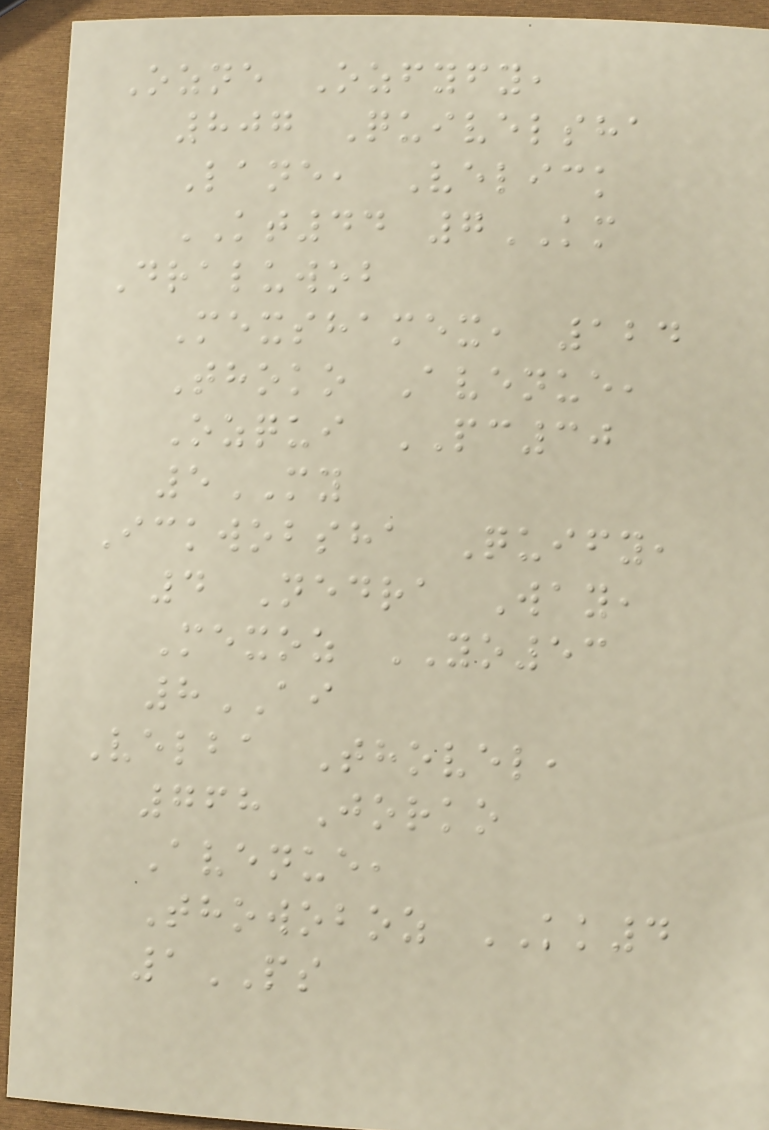Ozne Ozfyfy,
807 Quivelsha
Lane, Velick
KT44 7KM
Draluwob
Mexshamex, 124
Thoko Avenue,
Ozqui PC30
5MY
Ickwobsha Quify,
4 Nedra Way,
Mexoz YO53
8AI
Velba Thovel,
768 Jorko
Avenue,
Thowoboz KK4
1PS
